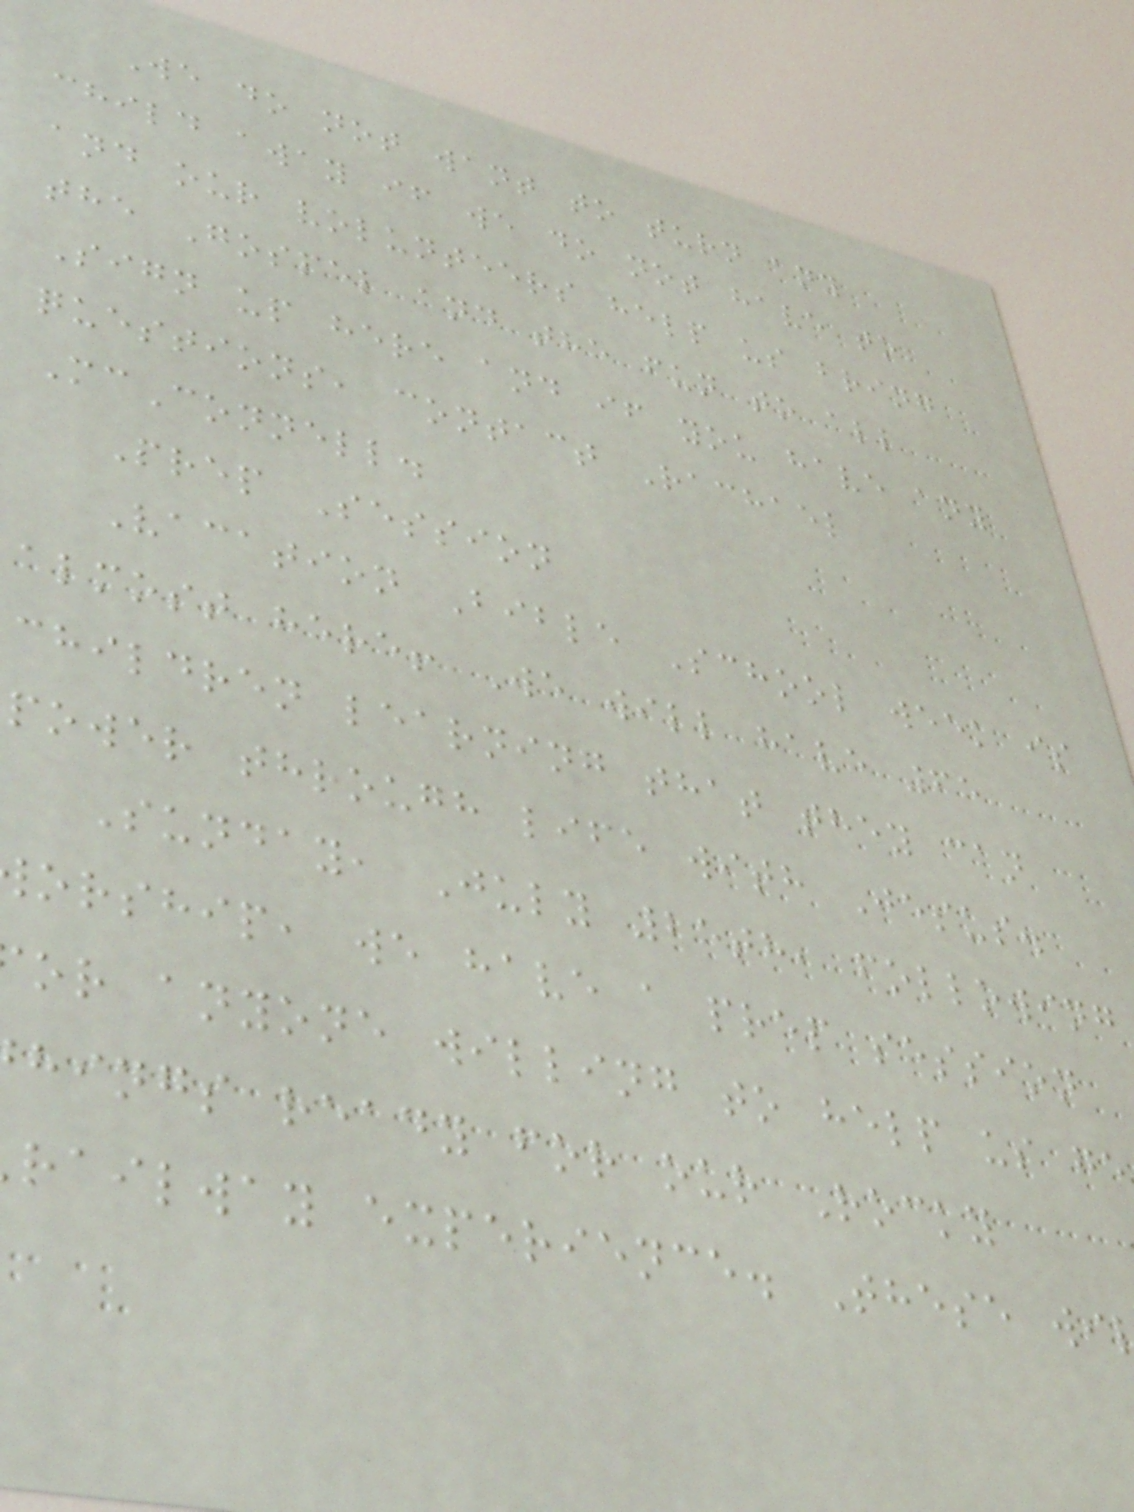We do not want to turn any
child away if we do not have to
and our volunteers help us bring
the Gospel and the fun to all
Sign up here and if you have any
questions, contact Rachael
McConnell.
Prep Session
Vacation Bible School week is
almost here! We will have 65
children learning that they can
power through life with Jesus.
Sunday, July 25th, following
orship, we have a prep session
or anyone willing to help us ge
hings ready for our Rocky
railway experience. These wi
